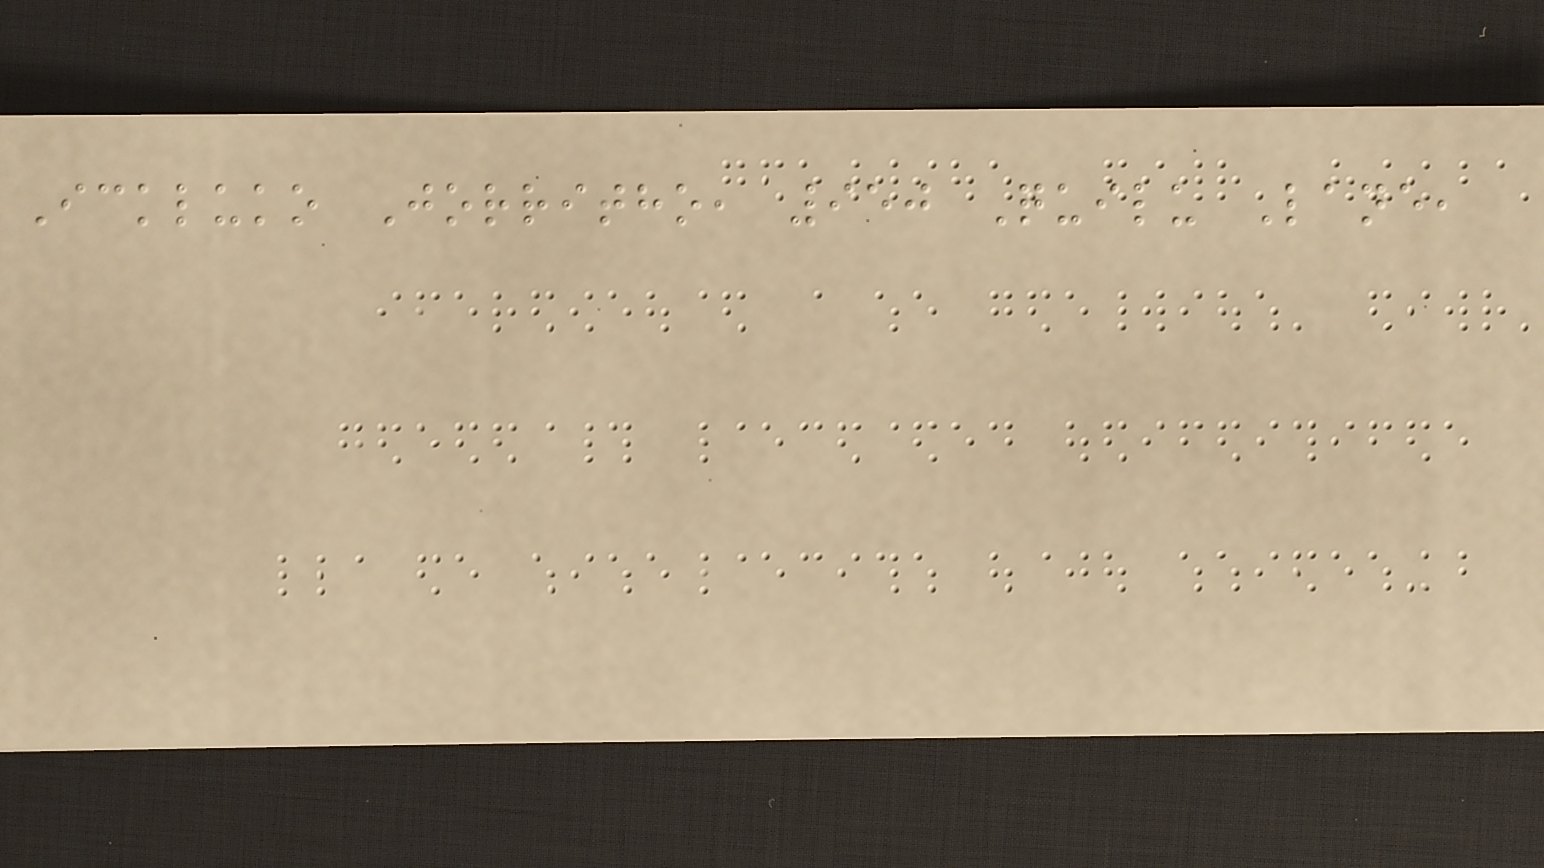Ickluko Jorritho, 950 Quilu Lane,
